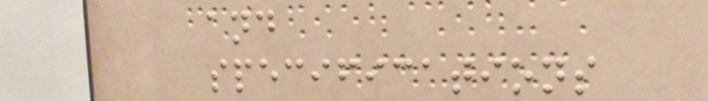and
specifications
